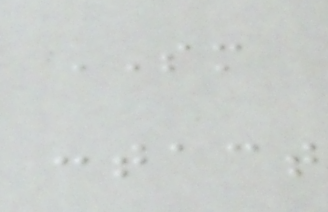SM
contact
